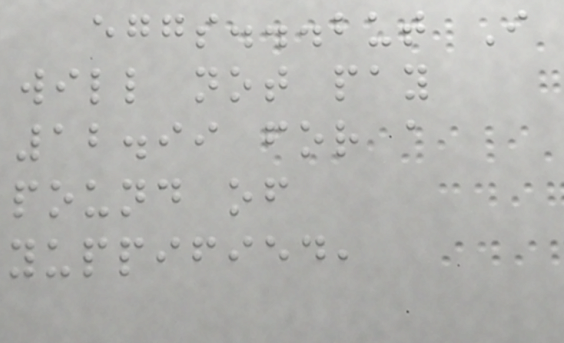eggs...but I
will not pay
12.99 for a
pound of
yuppified,
